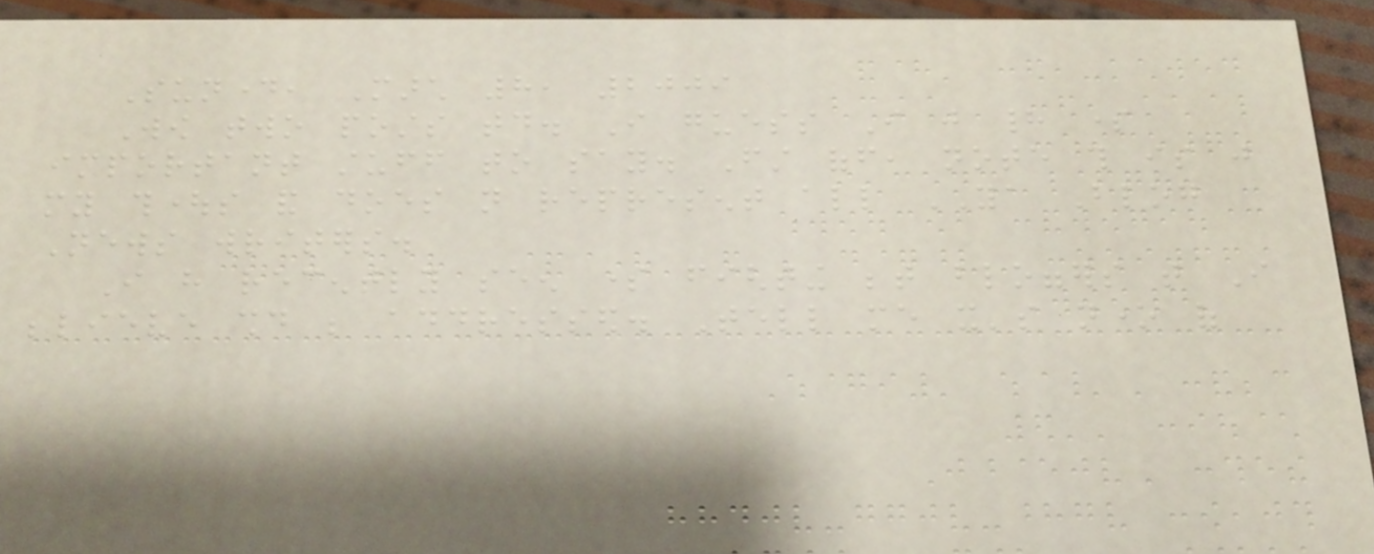Sunday, March 8, 2009
Wow two posts today. I guess I just had some
important stuff to say. First off, note this is just
my thoughts and does not represent all YA Blog
News writers.
I have recently seen some fighting between bloggers that I
believe should be addressed. Tell me it's none of
